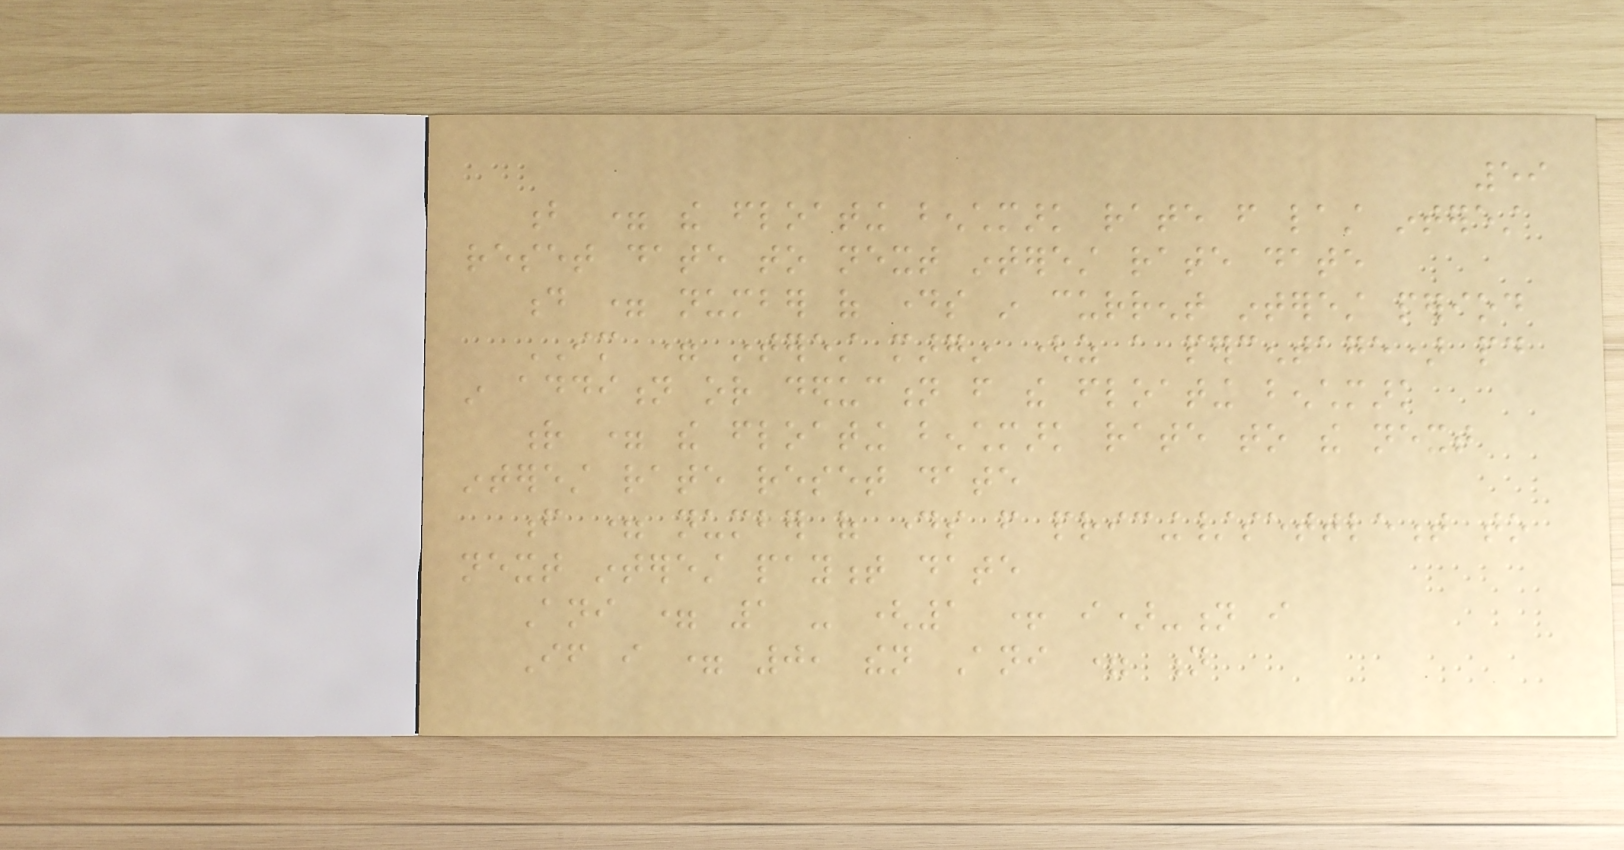59
b = the floating benchmark rate from last interest
reset date to next interest rate date
d = number of days in current interest period
IM = interest margin (as a percentage) paid
in addition or deduction from the floating benchmark
r = the floating benchmark rate to the next
interest rate reset date
f = number of days from pricing/settlement to
next interest payment date
Ani = 1 - (1 + i)-n i
If i = 0, then Ani = n
